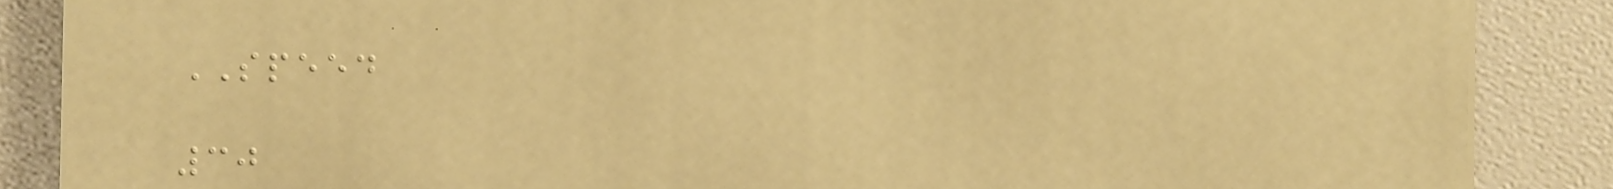SPEED
30
